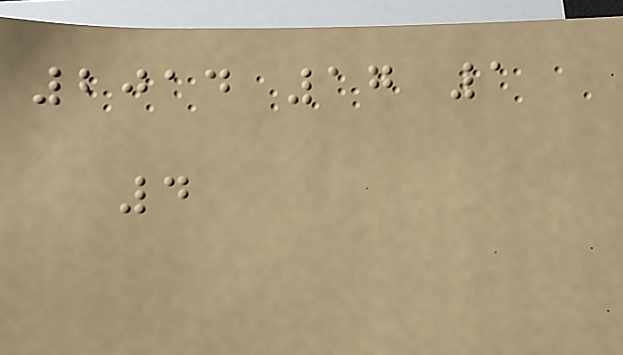2014 17 1
4
